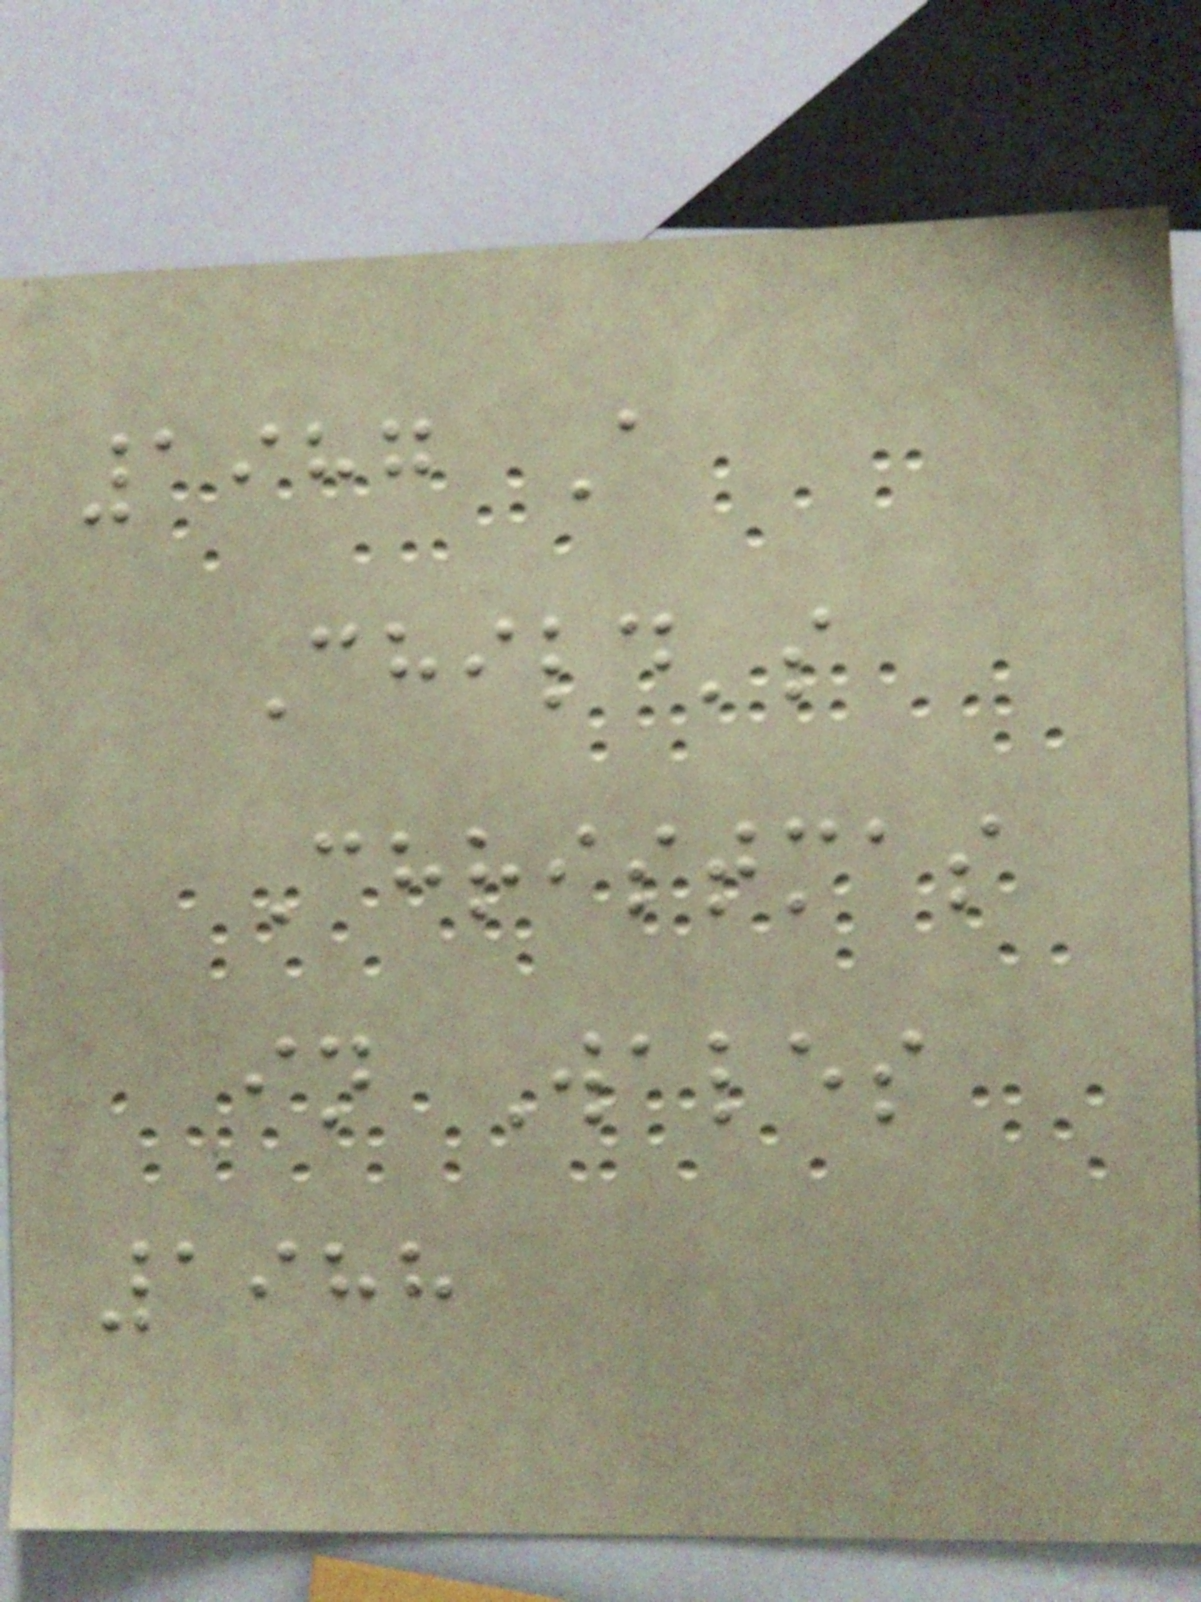1987 A
Child's
Christmas
in Wales
1988
